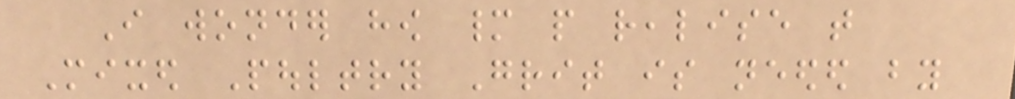I wonder how many people realise that
Mixed Poultry Grit is needed by
